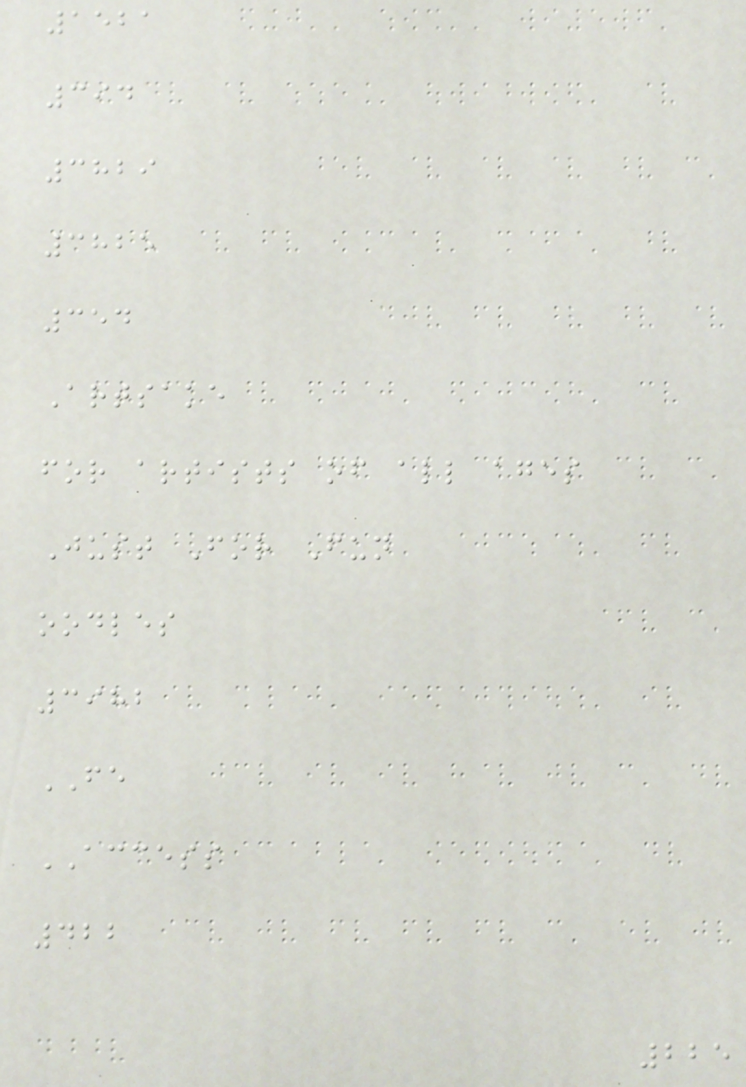1521
394
3829
3825
354
Artsake
for artists of all ages
Just For Fun
oodles
3982
FE
ACCESS
422
225
